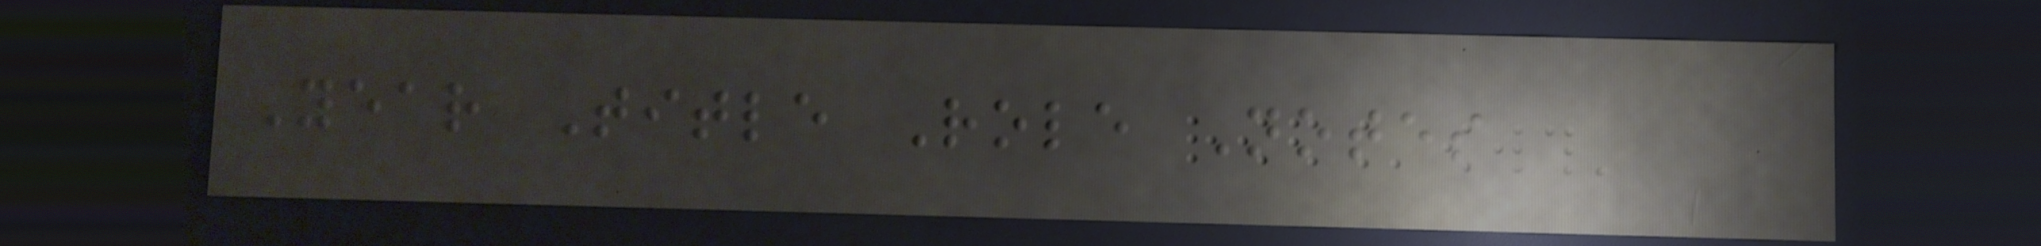Year Title Role Notes
